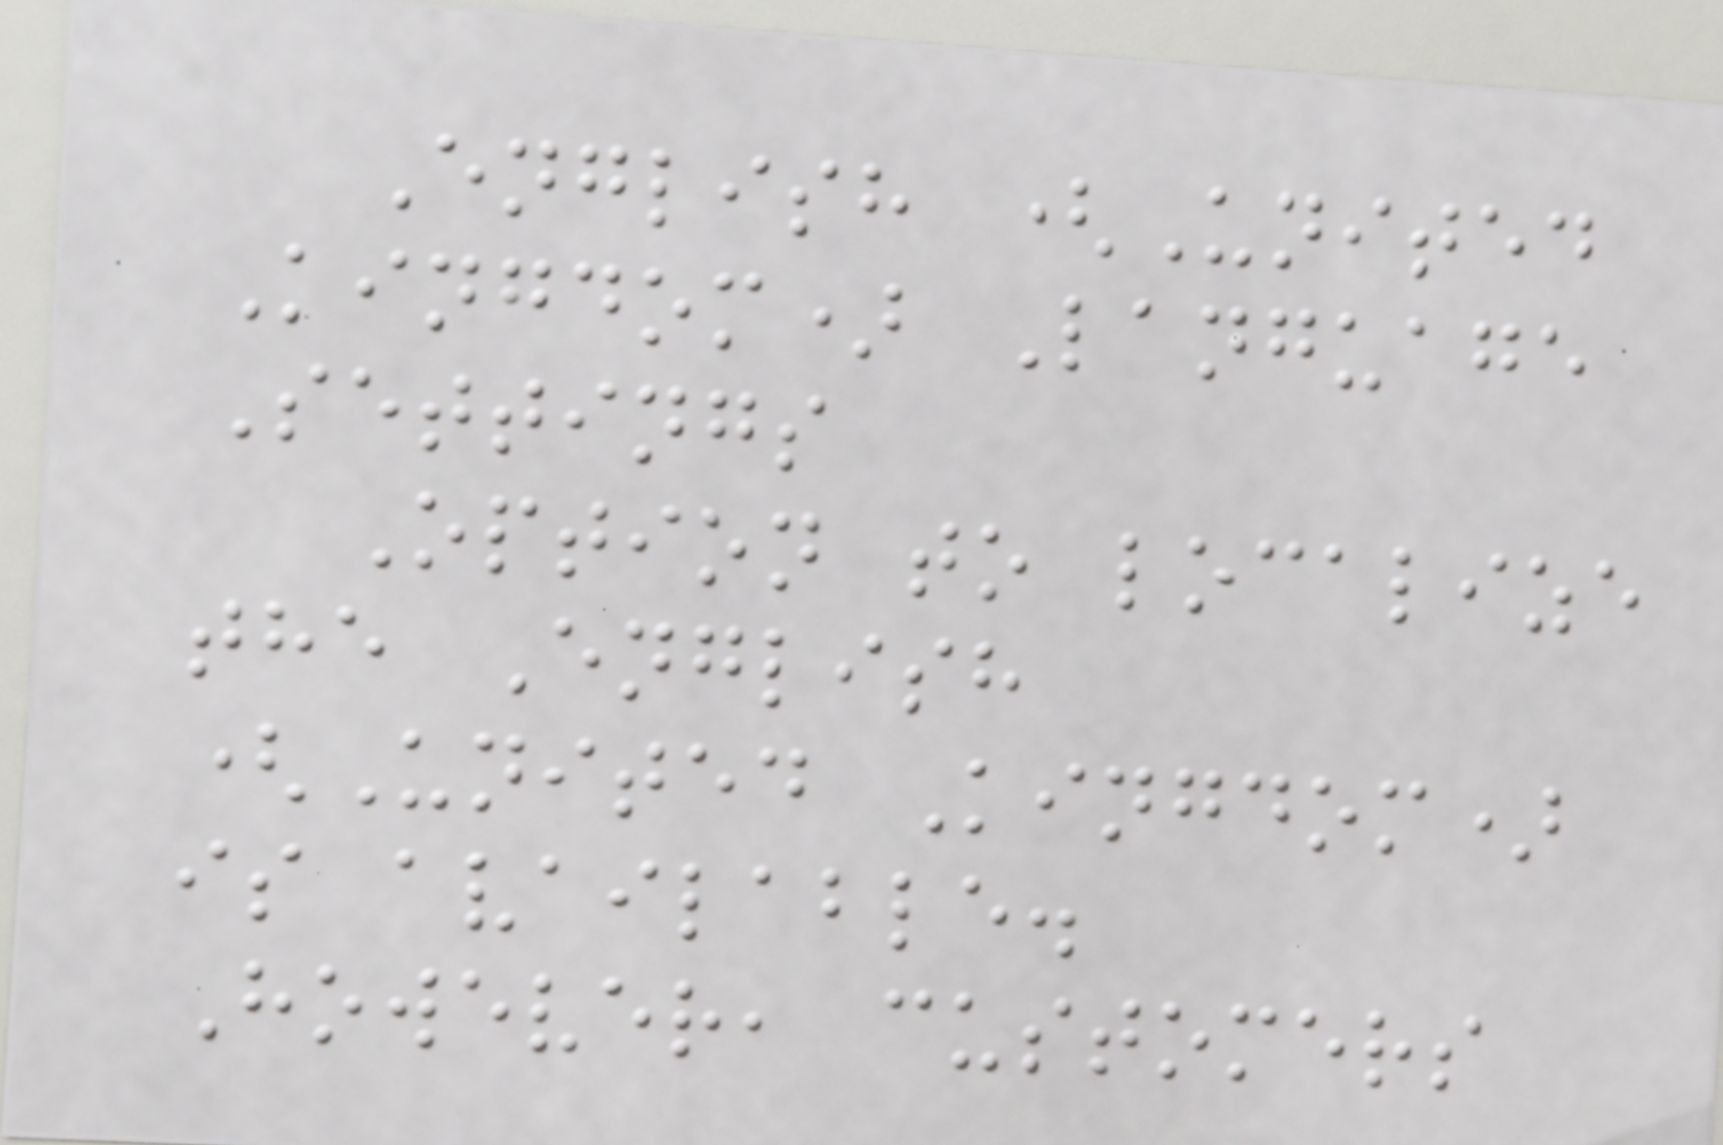English (United
Kingdom) Language
Settings
Option to localize
the English
(United Kingdom)
is available.
However, customers
